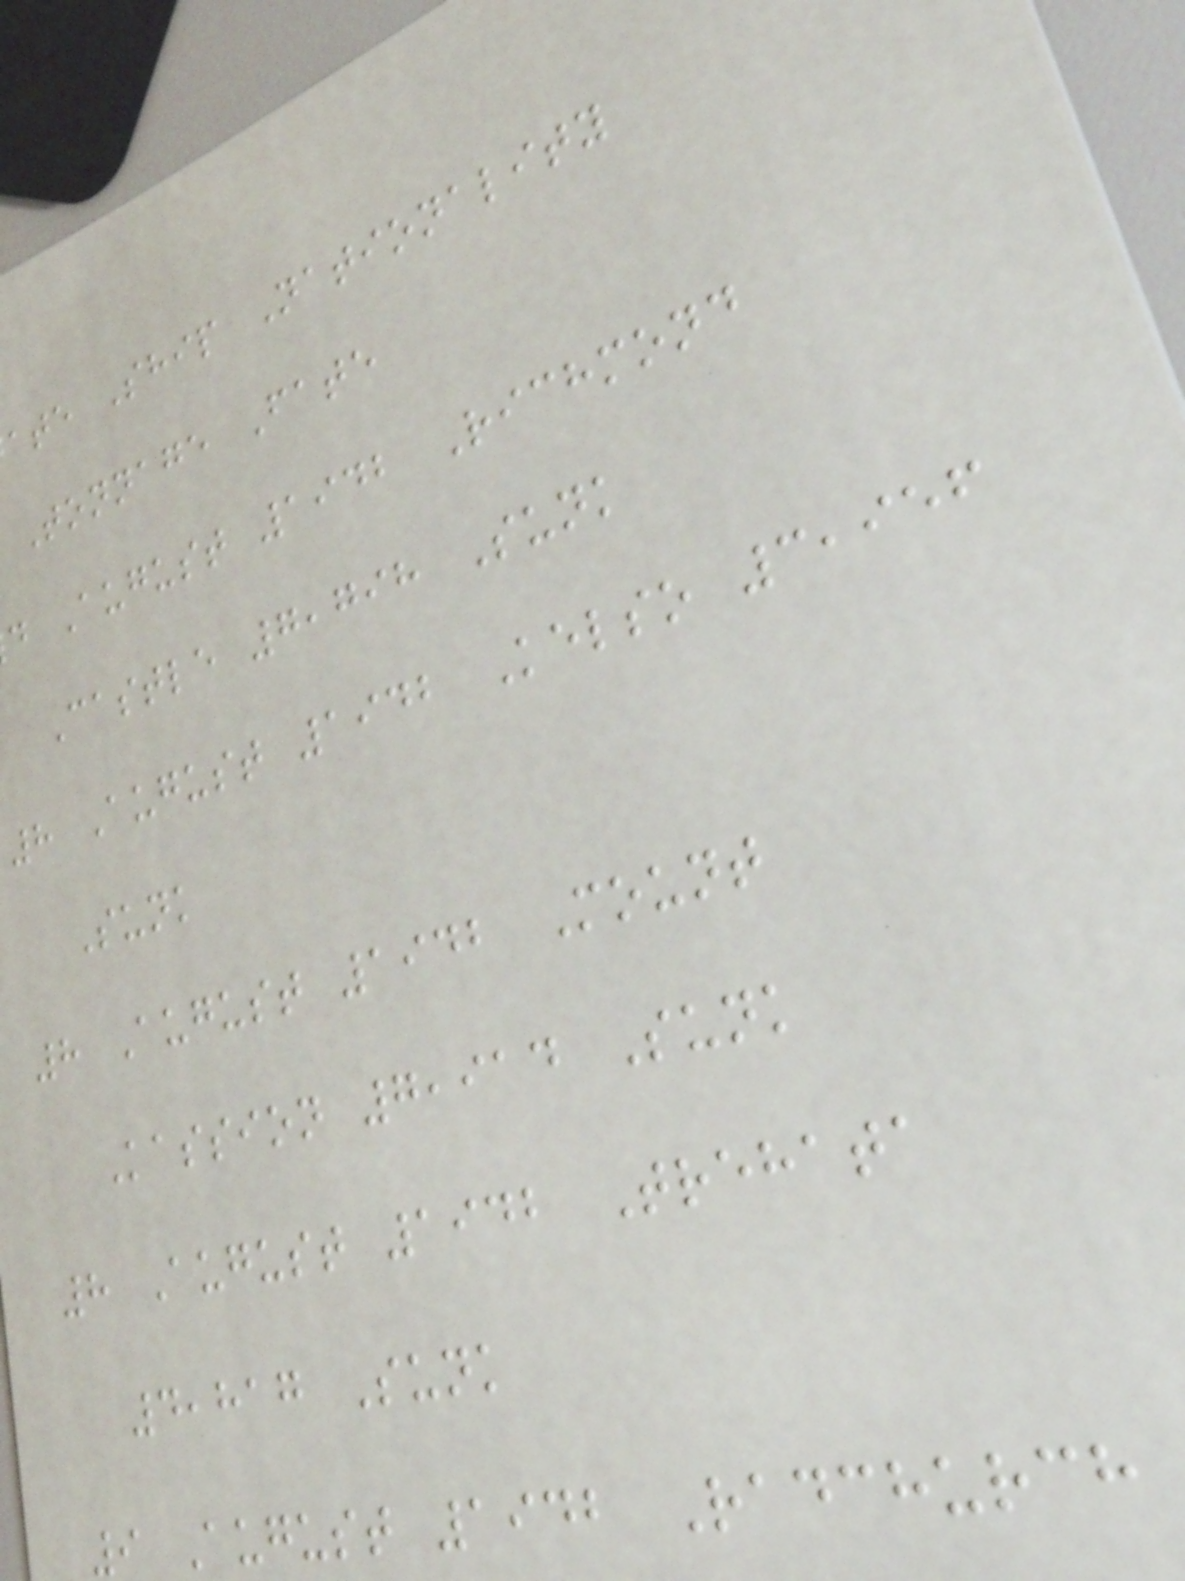ate Ship Nationality
Tonnage Fate
d August 1942 Richmond
Castle 7,798 Sunk
8 August 1942 Kelso 3,956
Sunk
8 August 1942 Mount
Kassion 7,914 Sunk
8 August 1942 Trehata
4,817 Sunk
9 August 1942 Radchurch
